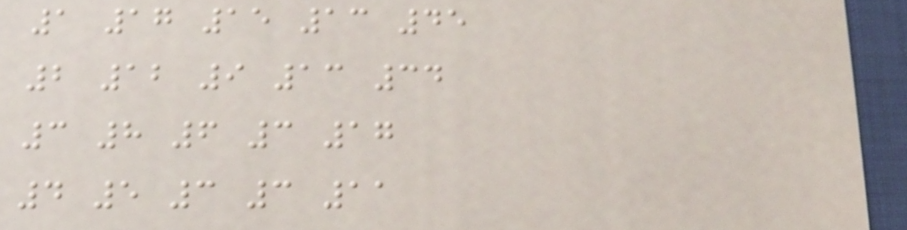1 17 15 13 45
2 12 9 13 34
3 8 6 3 17
4 5 3 3 11
